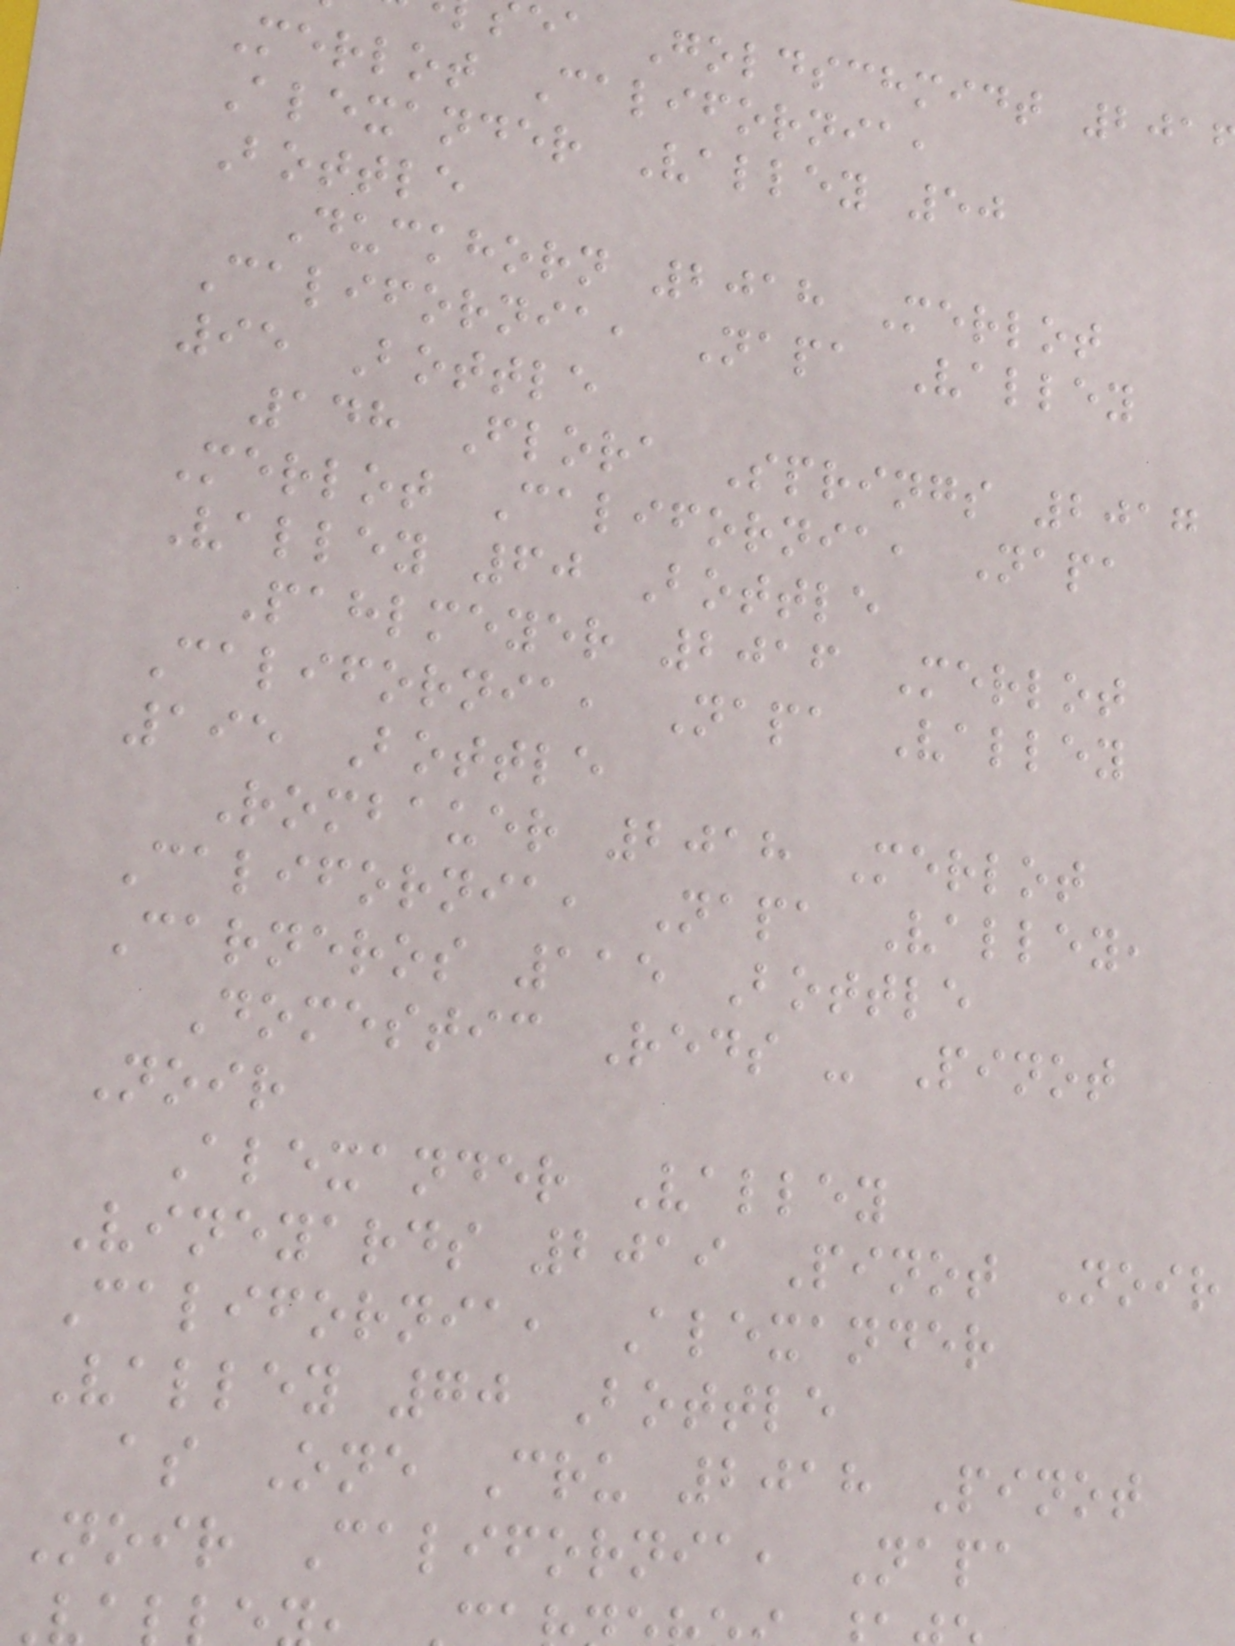ea Goldschmidt 201
Merlot California,
Alexander Valley 50
Bottle
Duckhorn 2018 Merlot
California, Napa Valley
95 Bottle
148 Flora Springs 2017
Merlot California, Napa
Valley 60 Bottle
Pahlmeyer 2016 Merlot
California, Napa Valley
195 Bottle
Rombauer 2018 Merlot
California, Napa Valley,
Carneros 115 Bottle
Domestic Reds - Pinot
Noir
Alexander Valley
Vineyards 2019 Pinot Noir
California, Alexander
Valley 70 Bottle
as One Cru 2018 Pinot
Noir California, Napa
